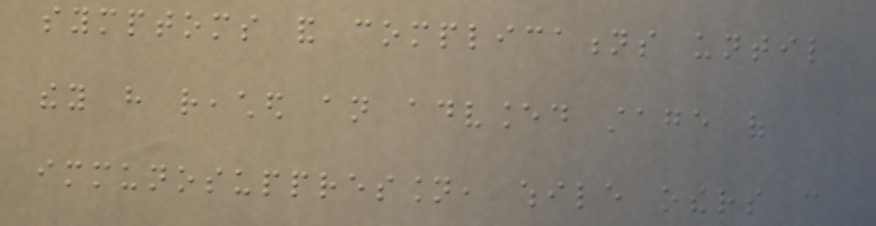symptoms and complications until
they have reached an advanced stage of
immunosuppression, while others can
